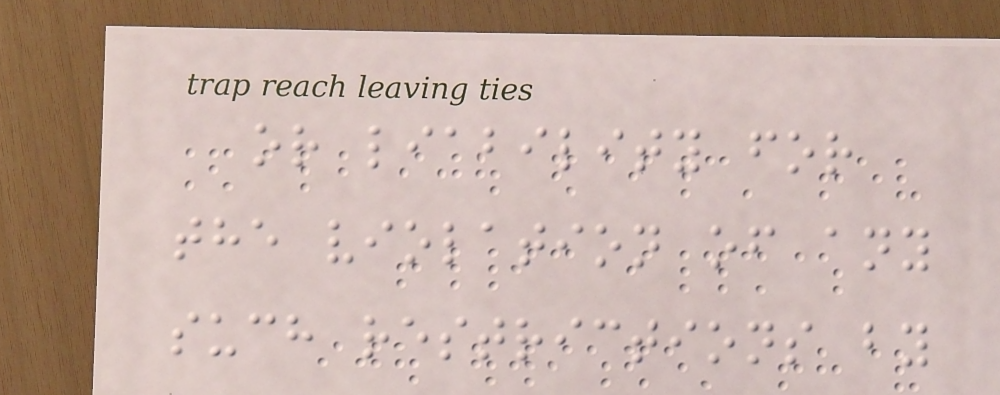or liability for
the violation of any
such restrictions by
